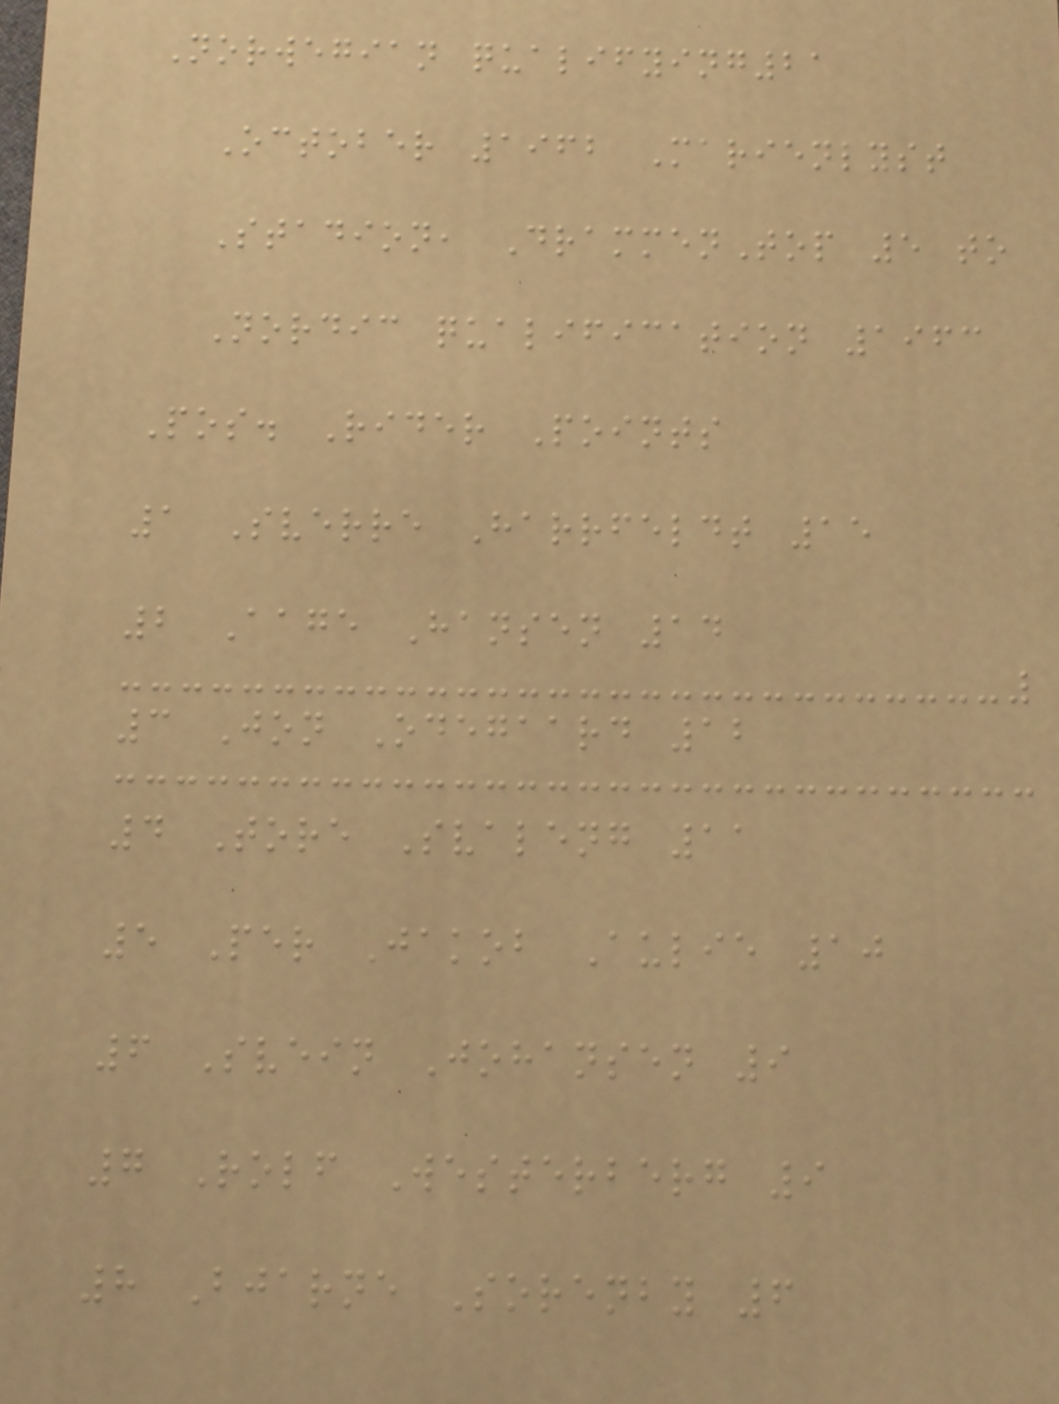Norwegian qualifying21
October 1962 Marienlyst
Stadion, DrammenTop 5 to
Nordic qualification 1963
Pos. Rider Points
1 Sverre Harrfeldt 15
2 Aage Hansen 14
3 Jon Odegaard 12
4 Tore Svaleng 11
5 Per Jakob Aulie 10
6 Svein Johansen 9
7 Rolf Westerberg 9
8 Bjarne Sorenby 6
